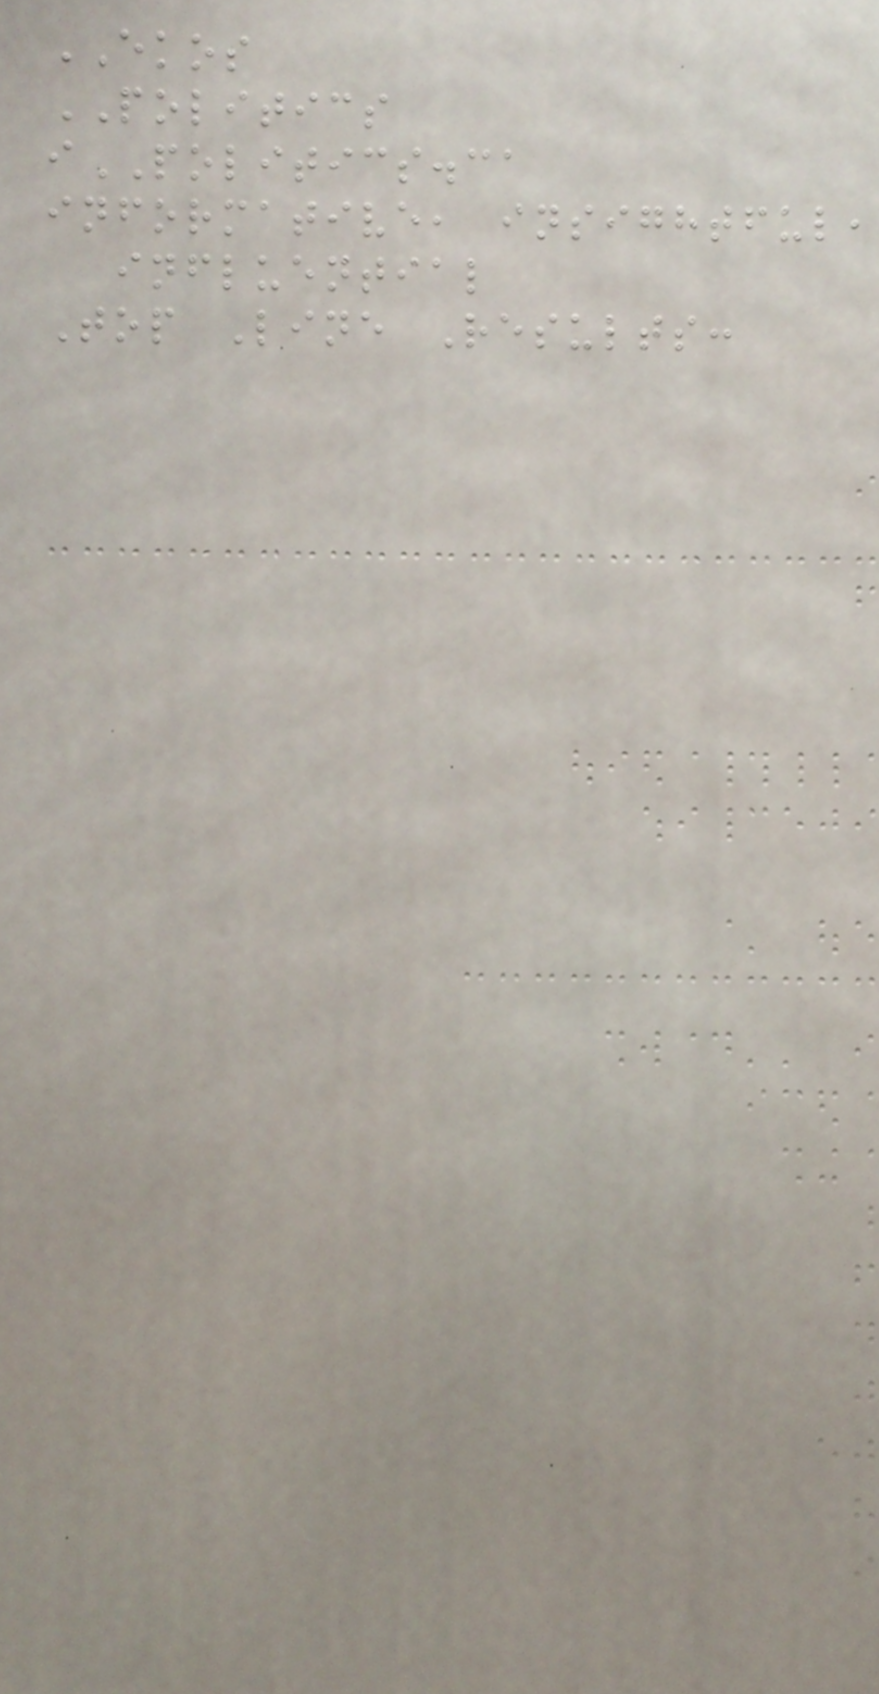EKOS
POLITICS
iPOLITICS.ca
informative, insightful,
influential
Top Line Results:
